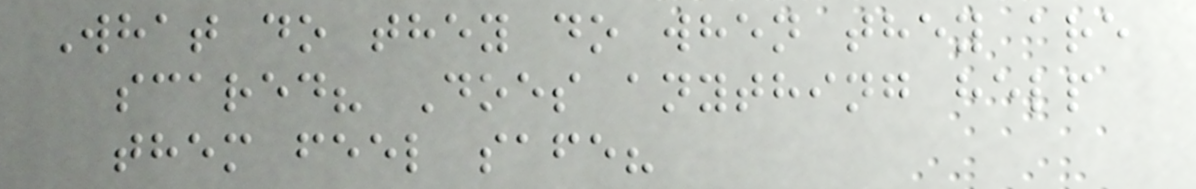What do they do when they are
scared? Does anything help
them feel safe?
